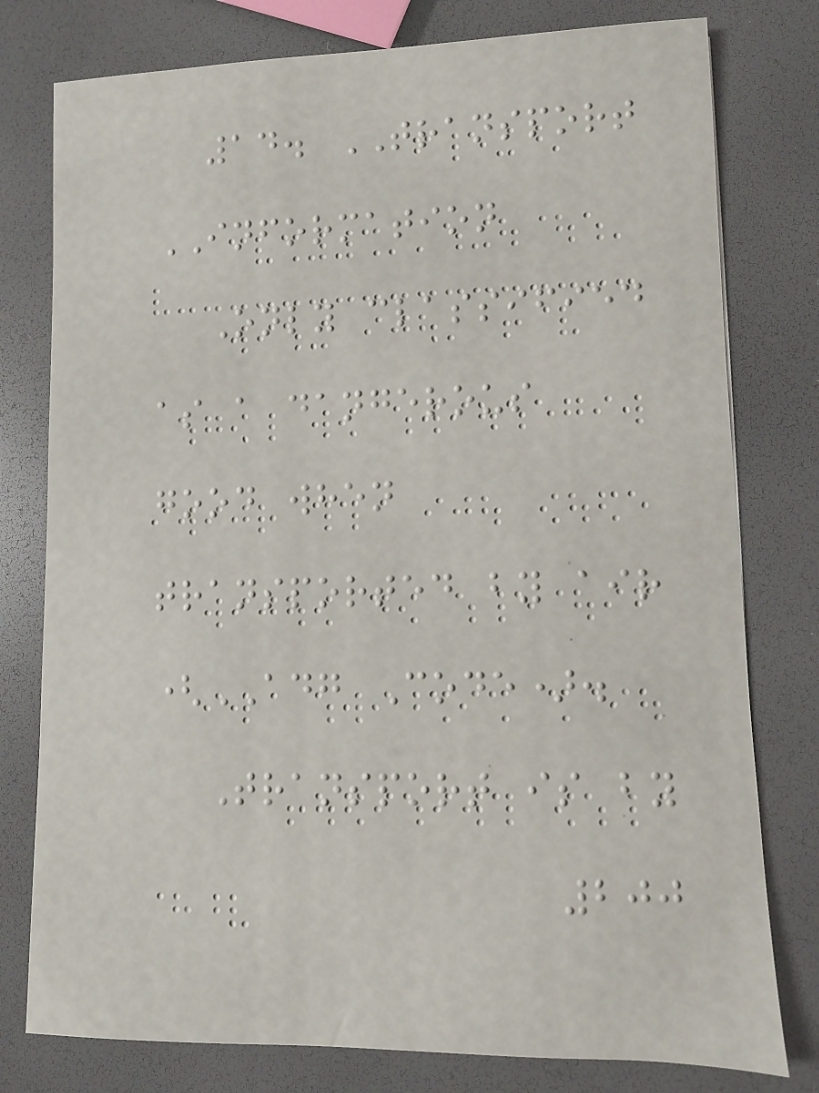14. TRANSPORT
INFORMATION
Only classified
as a dangerous
good when
transported by air
(ADG Code).
Transport is by
200
